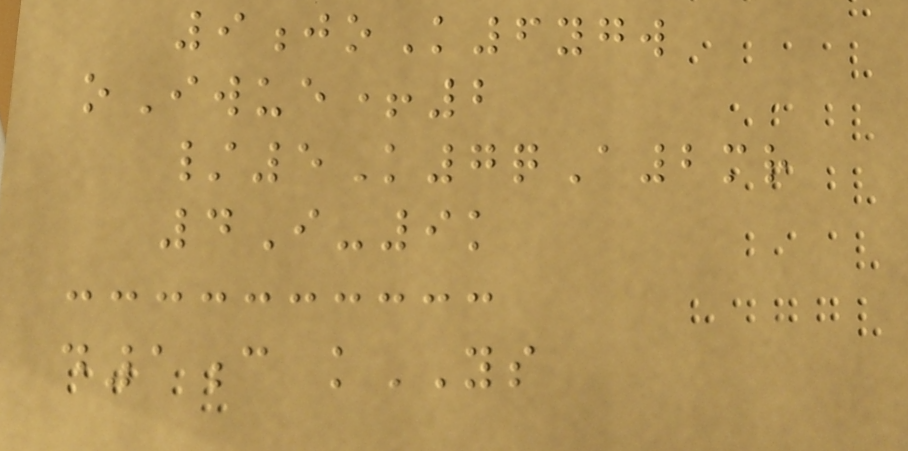9joK6ygw
oIwue+2
/5K7qA2mr
4I-9k
d1c kYS
